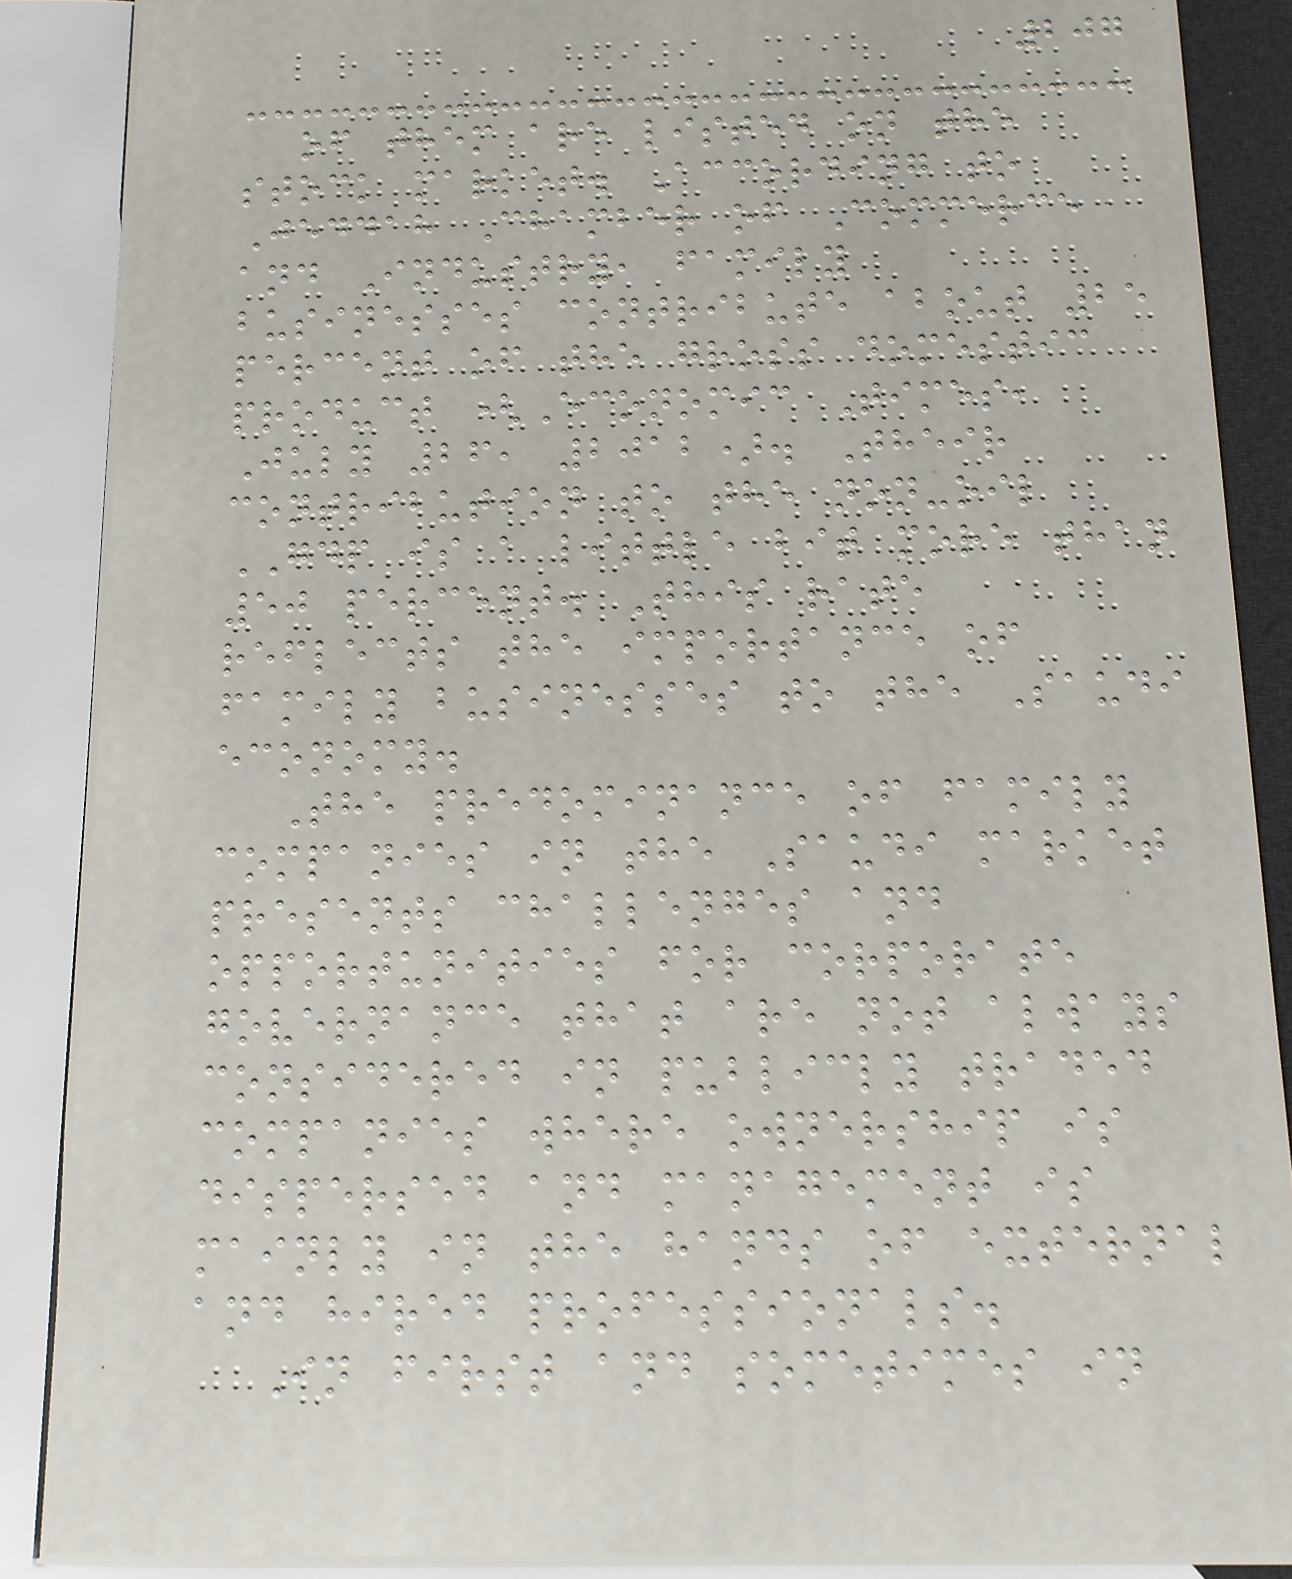207
of them are listed on the
stock market. According to
Jeddah Chamber of Commerce
and Industry, family
businesses contribute about 25
percent of the gross domestic
product (Economic Times,
July 26, 2012). Their
contribution to the non-oil
GDP is a little bit more than
50 percent. This rate
reflects the importance of
family businesses to the Saudi
economy.
The predominance of family
companies in the Saudi market
presents challenges and
opportunities for corporate
governance that are not always
considered in publicly traded
companies where ownership is
dispersed and management is
mainly in the hands of external
and hired professionals.
In first and sometimes in
